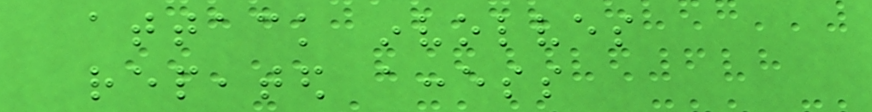attack involves
repeated access
